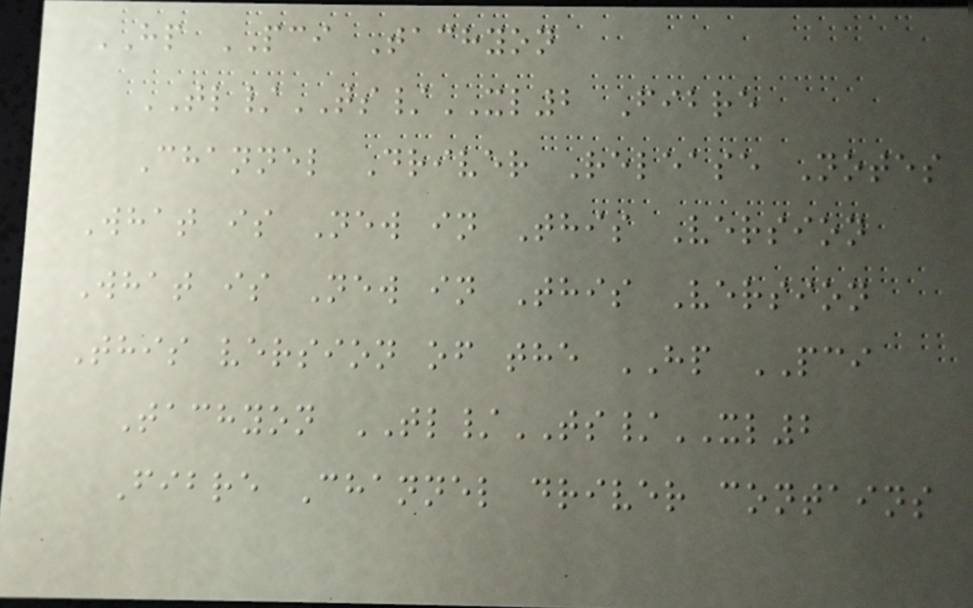HP PCI Tachyon
TL/TS/XL2 Fibre
Channel Driver Release Notes
What is New in This Version
What is New in This Version
This version of the HP PCI
Tachyon TL/TS/XL2
Fibre Channel driver contains
